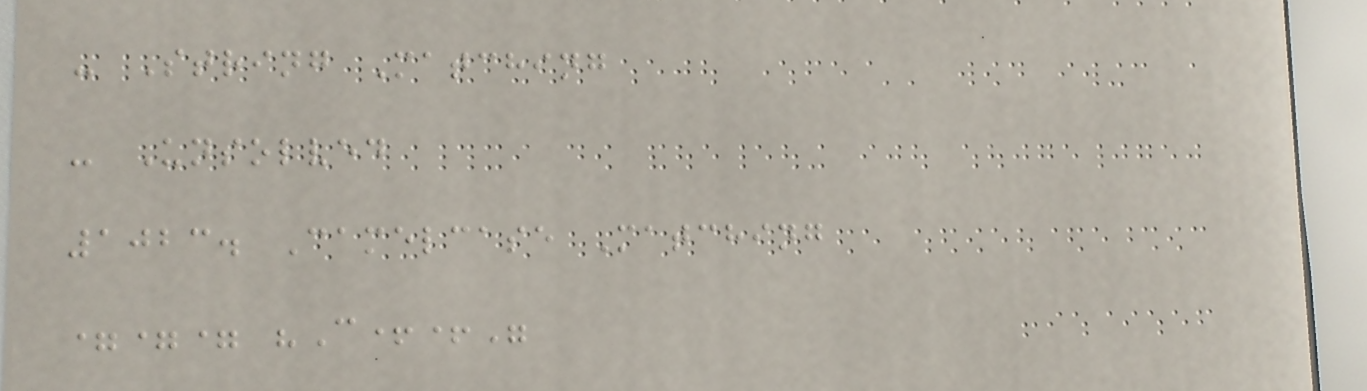- String Matching
- Unsolved
1023. Camelcase Matching
=== "C++"
